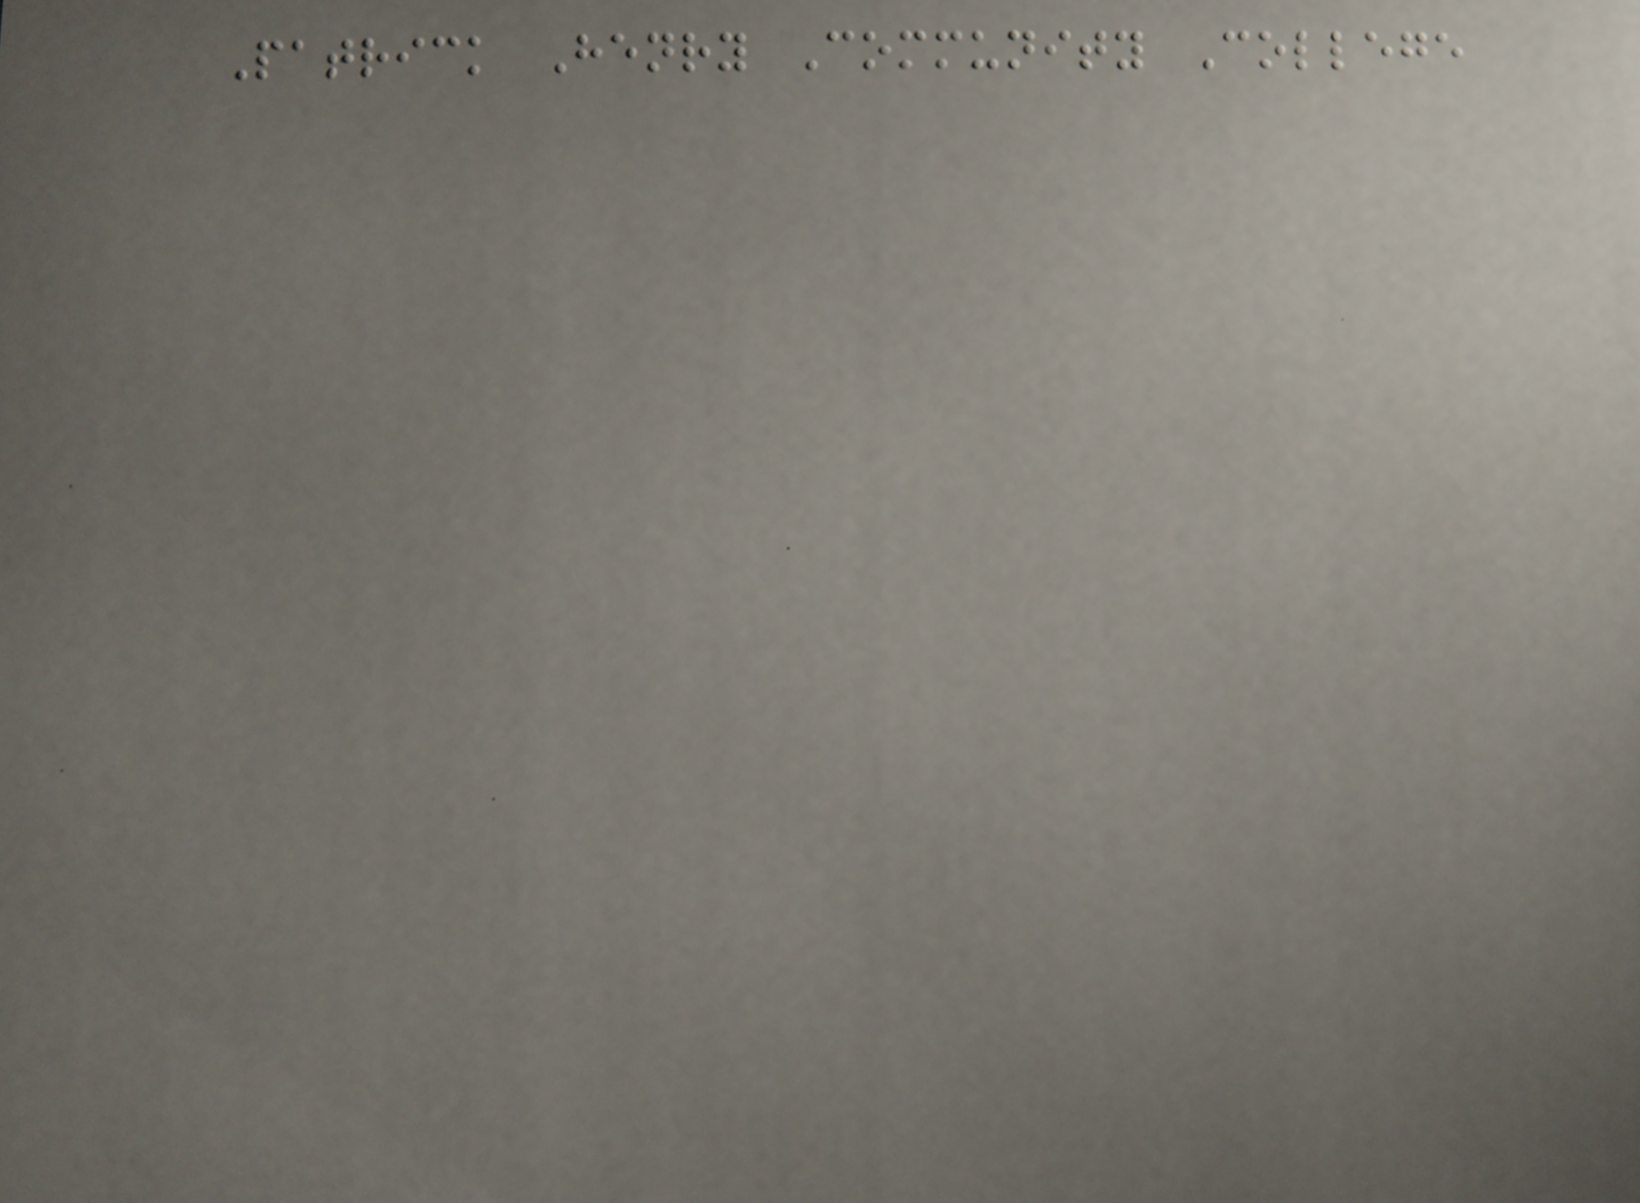Patrick Henry Community College
